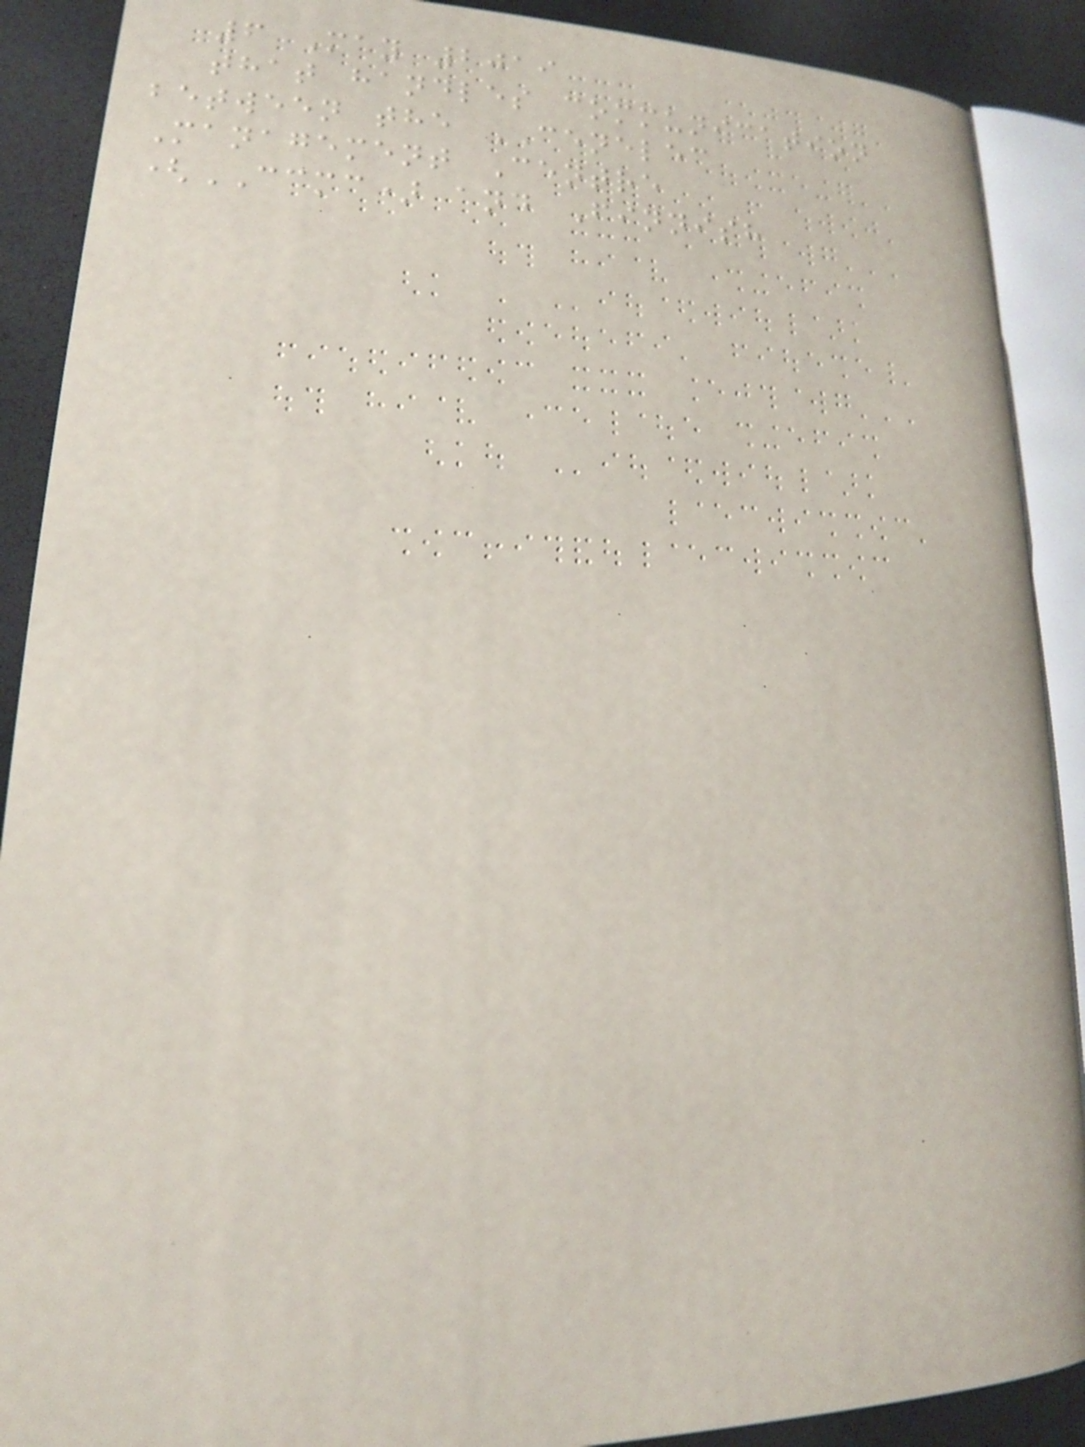6 May 2019
that handles communication
between the CENELEC
Management Centre
(CCMC) and Finnish
